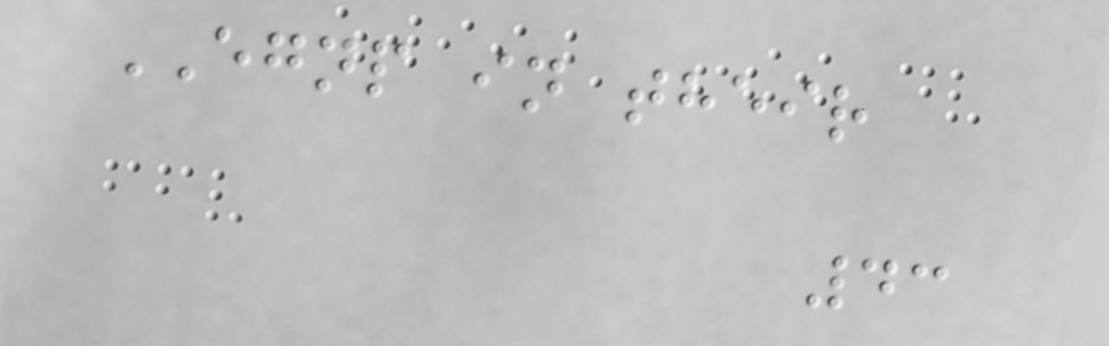EGNP in their
43
